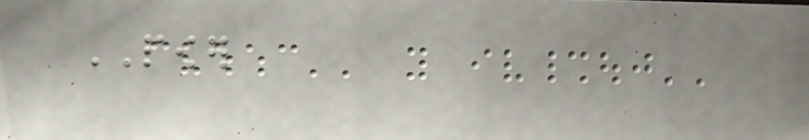POWER
